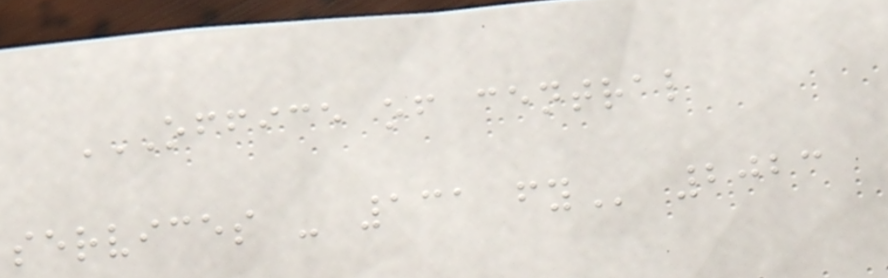OFFICE OF CENTRAL
SERVICES - 131 FY 2023
